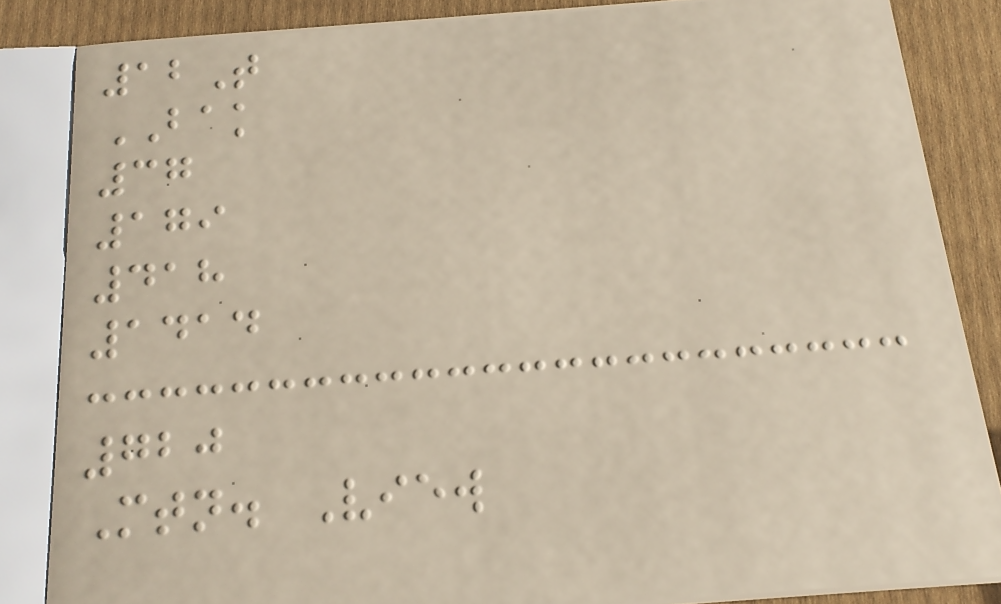12T
BAK
37
179
418
1414
720
Mtn. View
